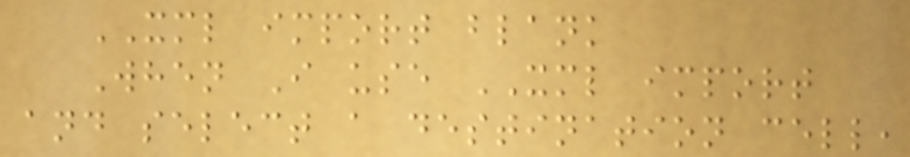XML import blank
When I use XML import
and select a destination cell,
